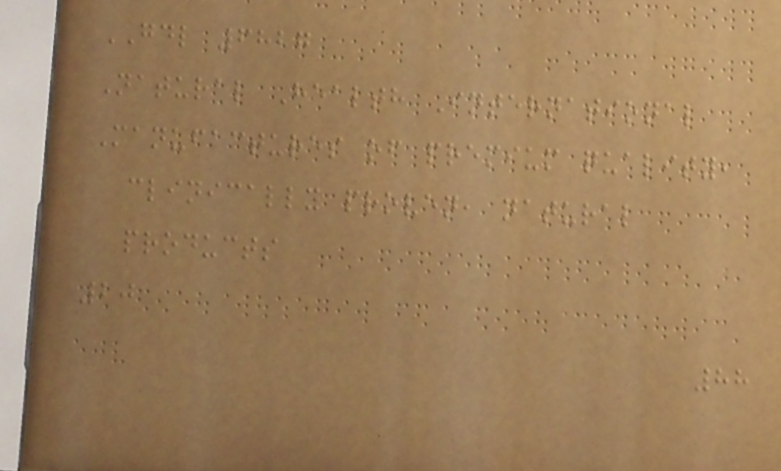GDL 6827
Natural Health International
Manufactures of premium quality,
clinically proven, natural
products
20
88
